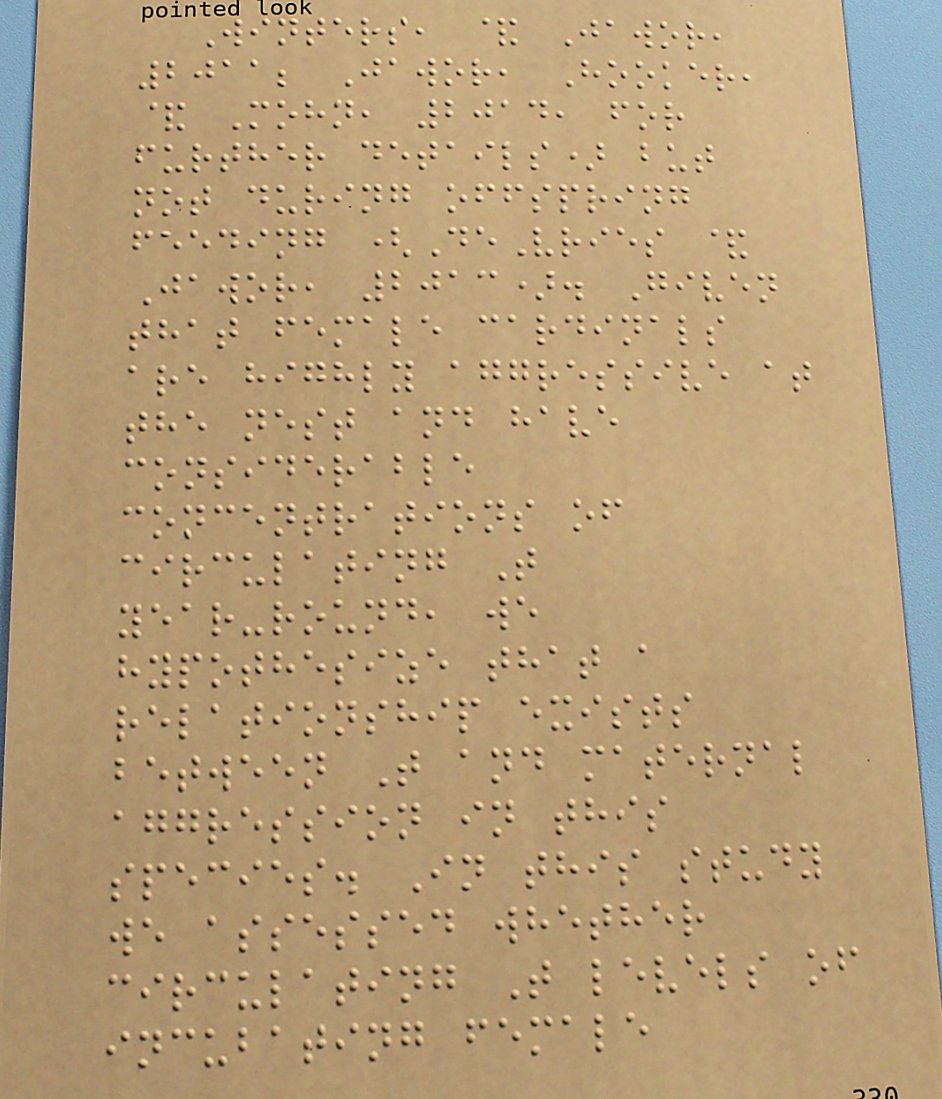Winters, & Jawor,
2011; Jawor, Hooker,
& Mohn, 2014, for
further details) but
not during offspring
feeding (DeVries &
Jawor, 2013). Given
that female cardinals
are highly aggressive at
the nest and have
considerable
concentrations of
circulating T
year-round, we
hypothesize that a
relationship exists
between T and maternal
aggression in this
species. In this study
we assessed whether
circulating T levels of
incubating female
